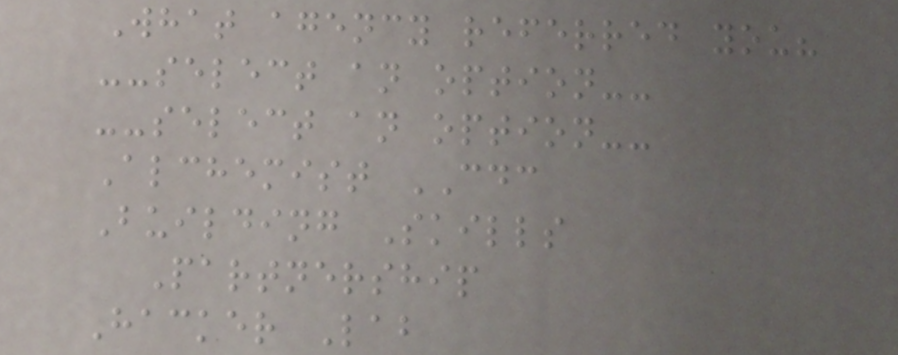What agency referred you?
--select an option--
--select an option--
Alchemist CDC
Building Skills
Partnership
Hacker Lab
